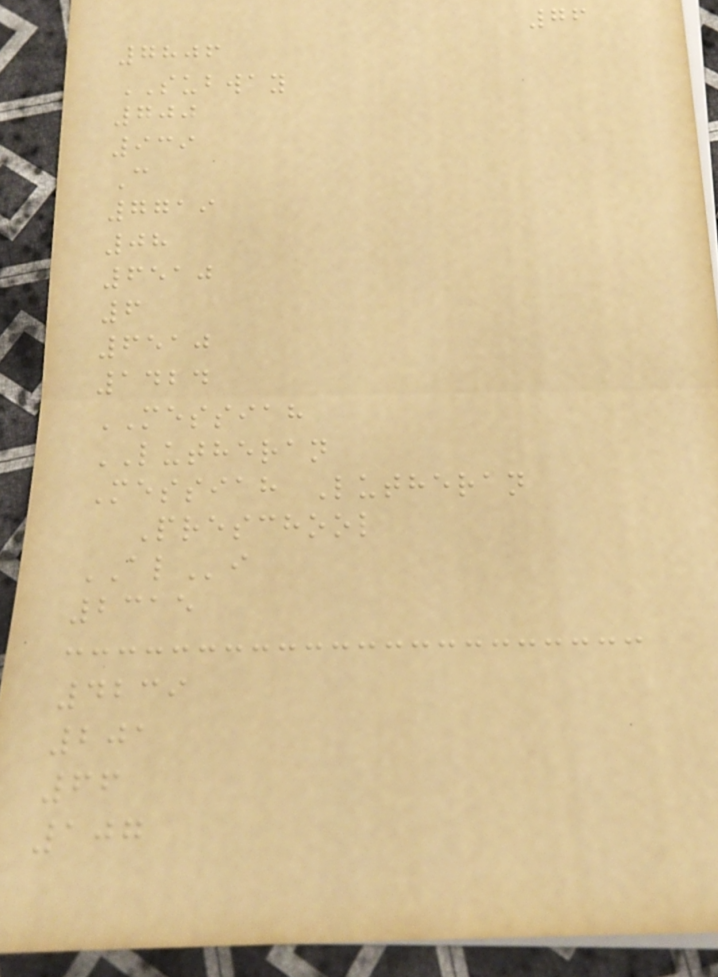76
7806
SUBWAY
700
939
C
7719
08
6510
6
6510
1424
MESSIAH
LUTHERAN
Messiah Lutheran
Preschool
ALi
2315
4239
201
66
107
